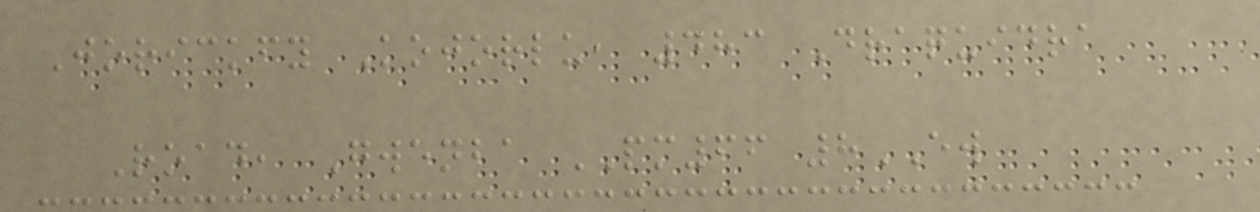Jorickfy Kojorlu, 483 Draquidra
Road, Gwenba PM66 8EW
